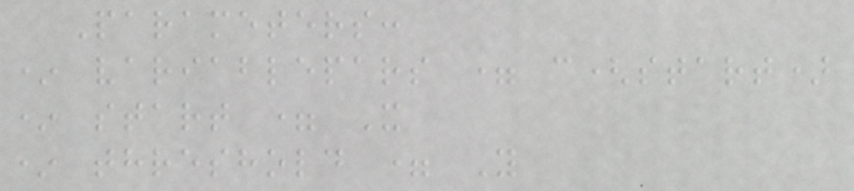Parameters:
* variablepars = c(start)
* start = X
* threshold = Y
